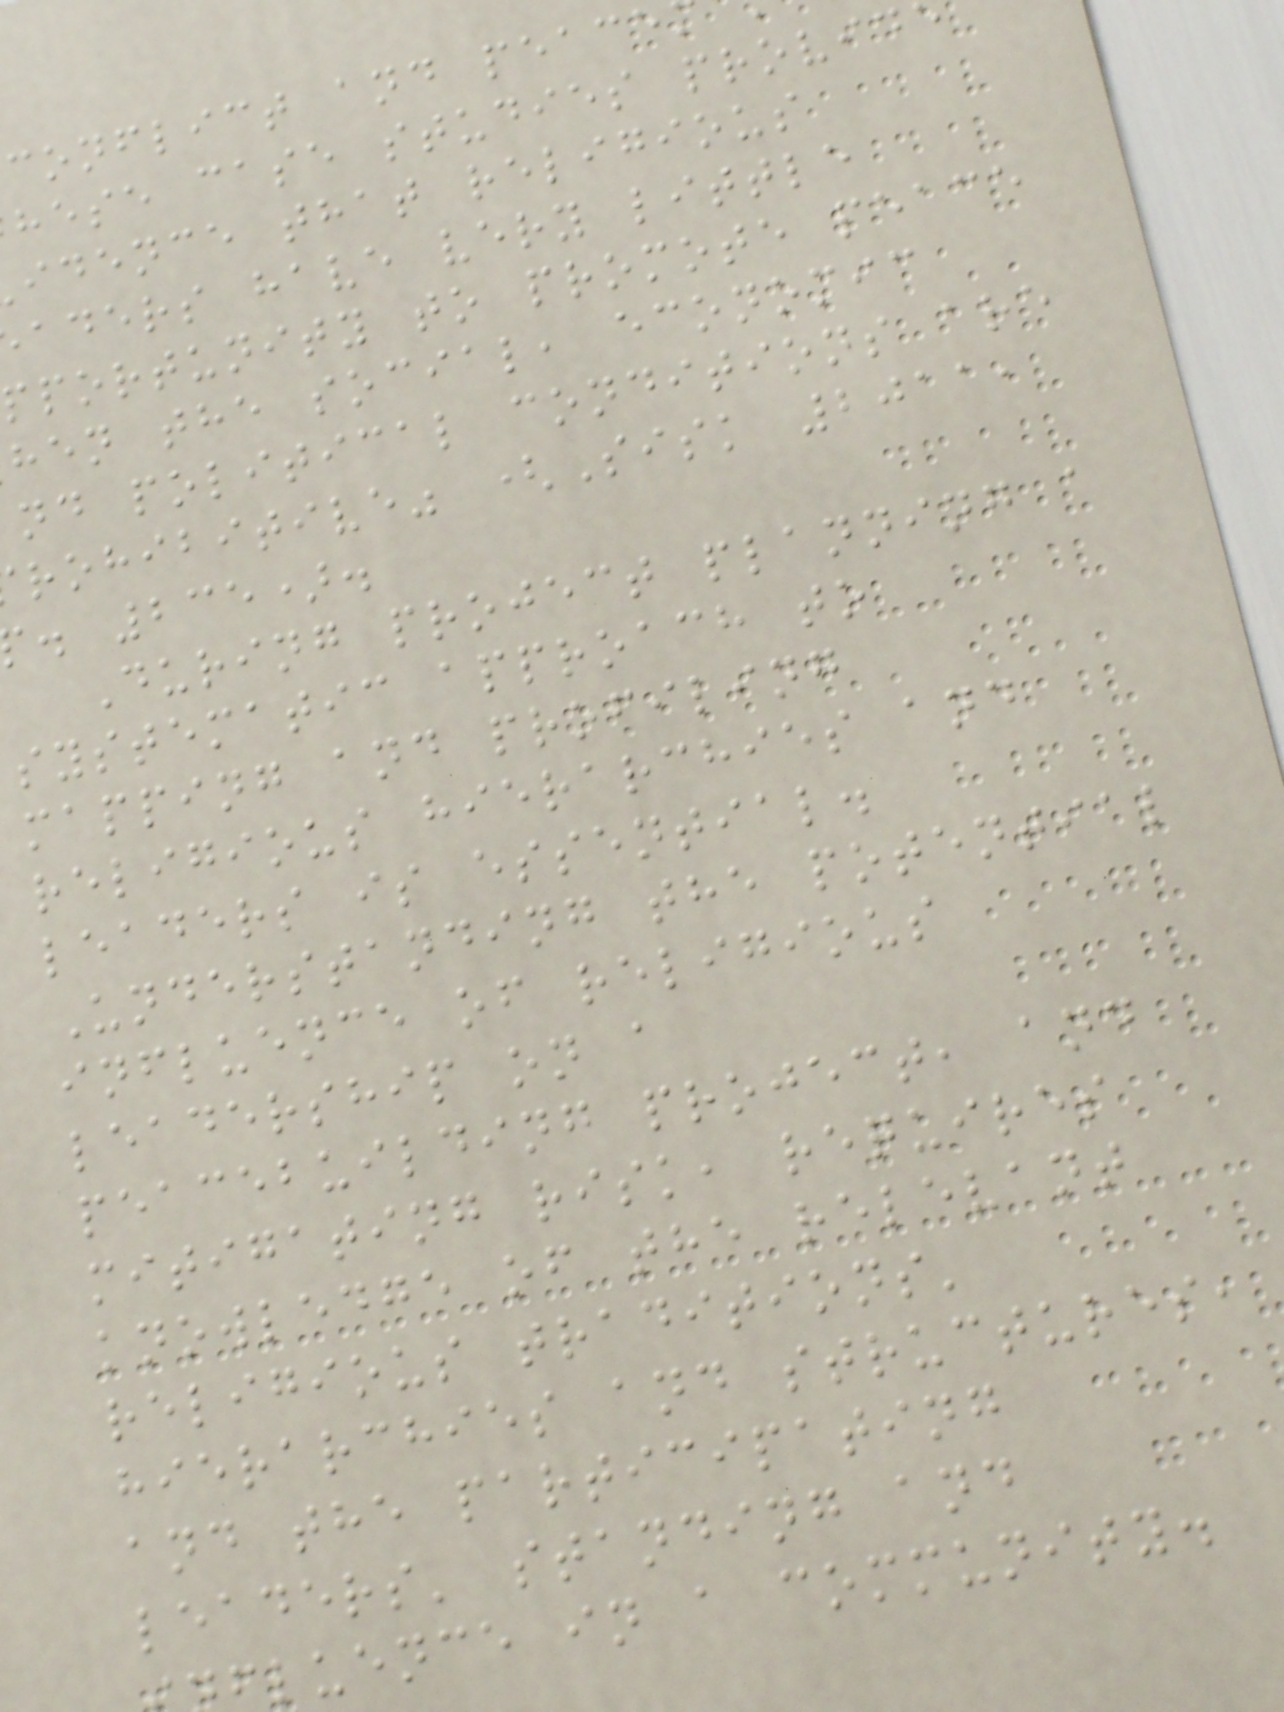conflict and peace
hese case studies provid
idence that religious
aders have very little
pportunity to promote peace
hen the social, economic
nd political conditions are
rohibitive" (Sisk 2011,
. 235).
During project planning a
systematic approach to
mapping and profiling
religious hierarchies and
leaders is essential.
Understanding the potential
influence of religious
leadership on a
peacebuilding project, and
mitigating risk, requires
knowledge of the relevant
religious traditions'
hierarchies and structures,
and the participating
leaders' standing and
luence in a community.
